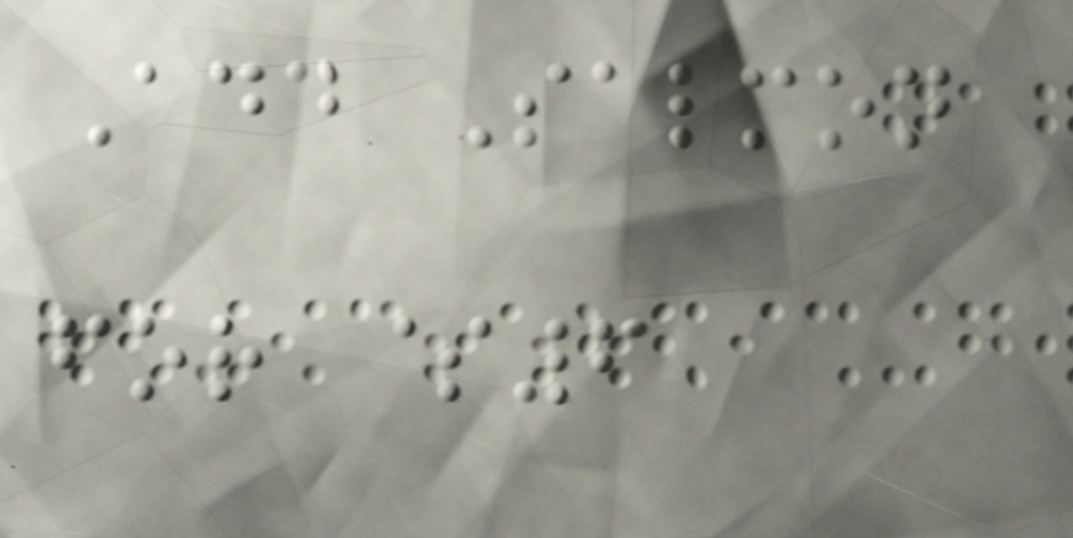Add Salmon
for $6
